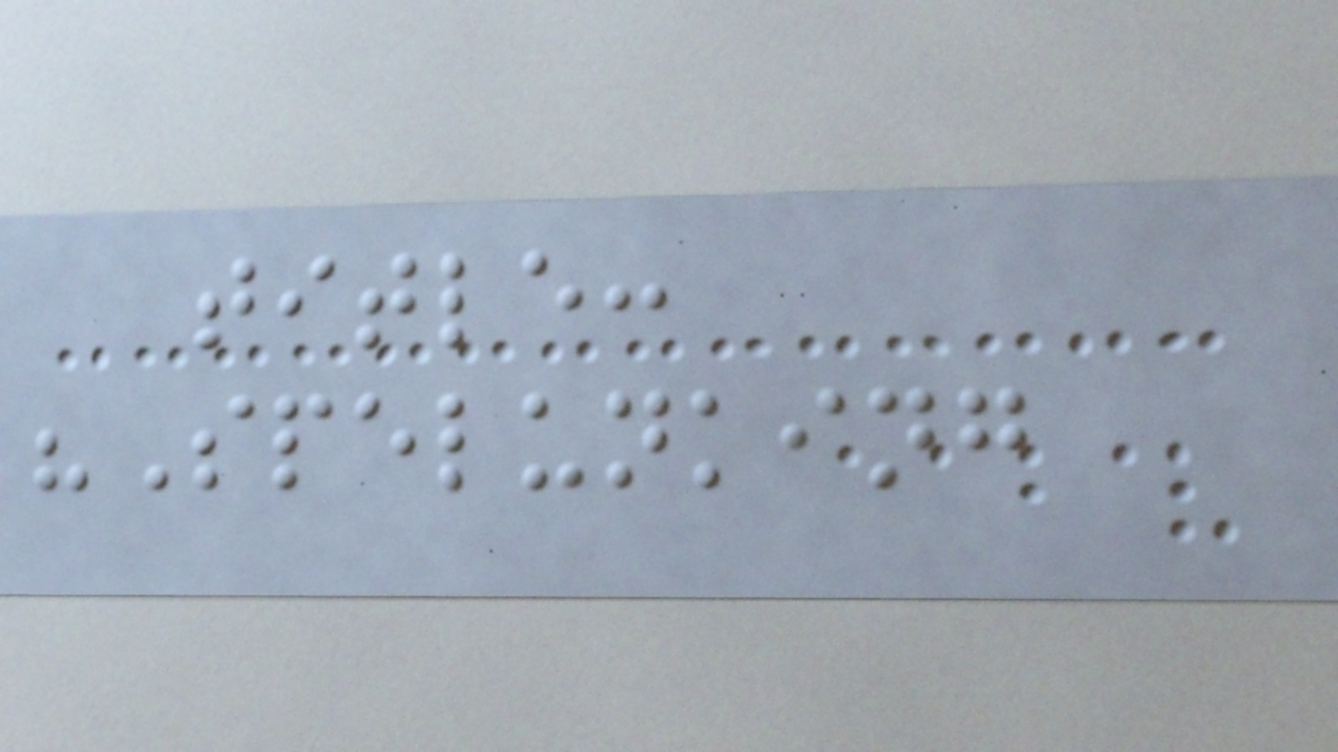title:
"Spelunking
